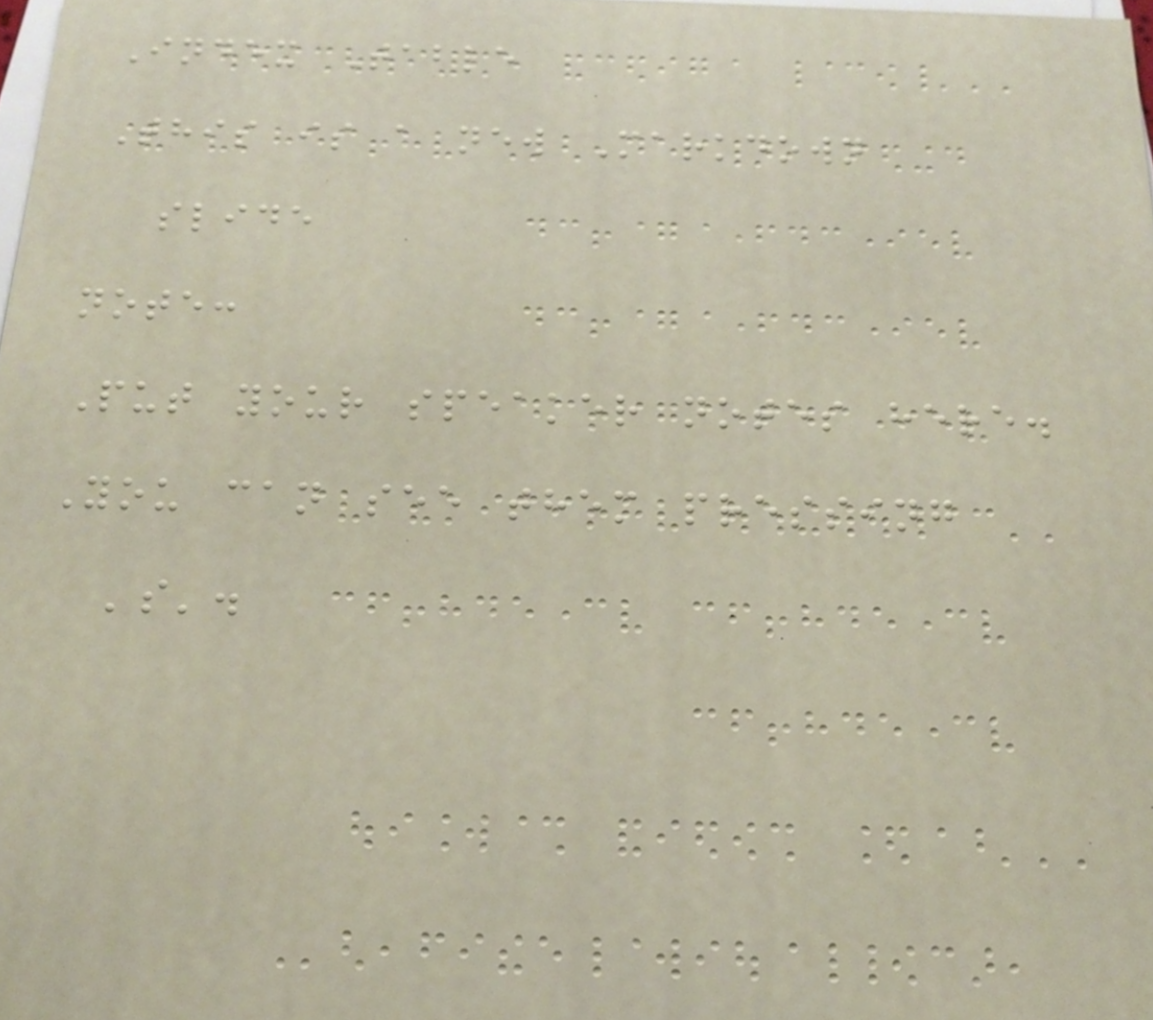Index Table
This is a new Markdown
slide
note:
Put your speaker notes here.
You can see them pressing
's'.
